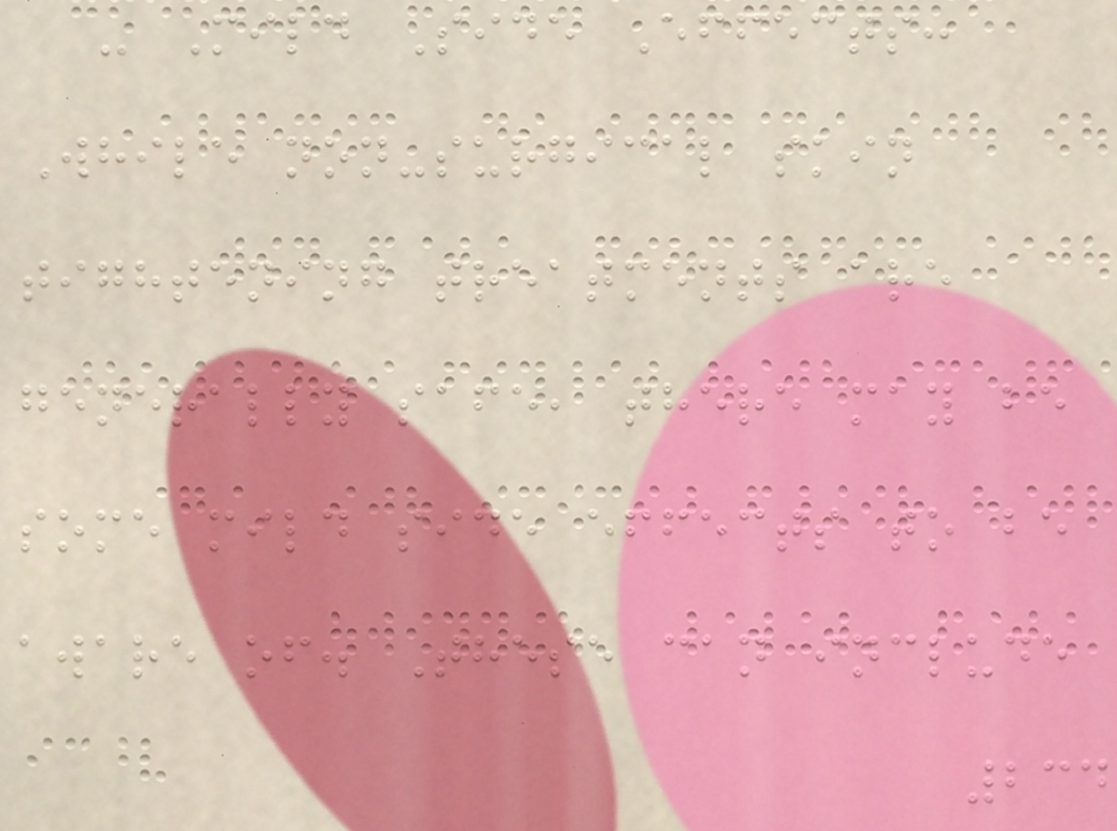- Mild Side Effects:
While non-surgical skin
tightening treatments are
generally safe, there may be
some mild side effects to be
aware of. These can include
234
